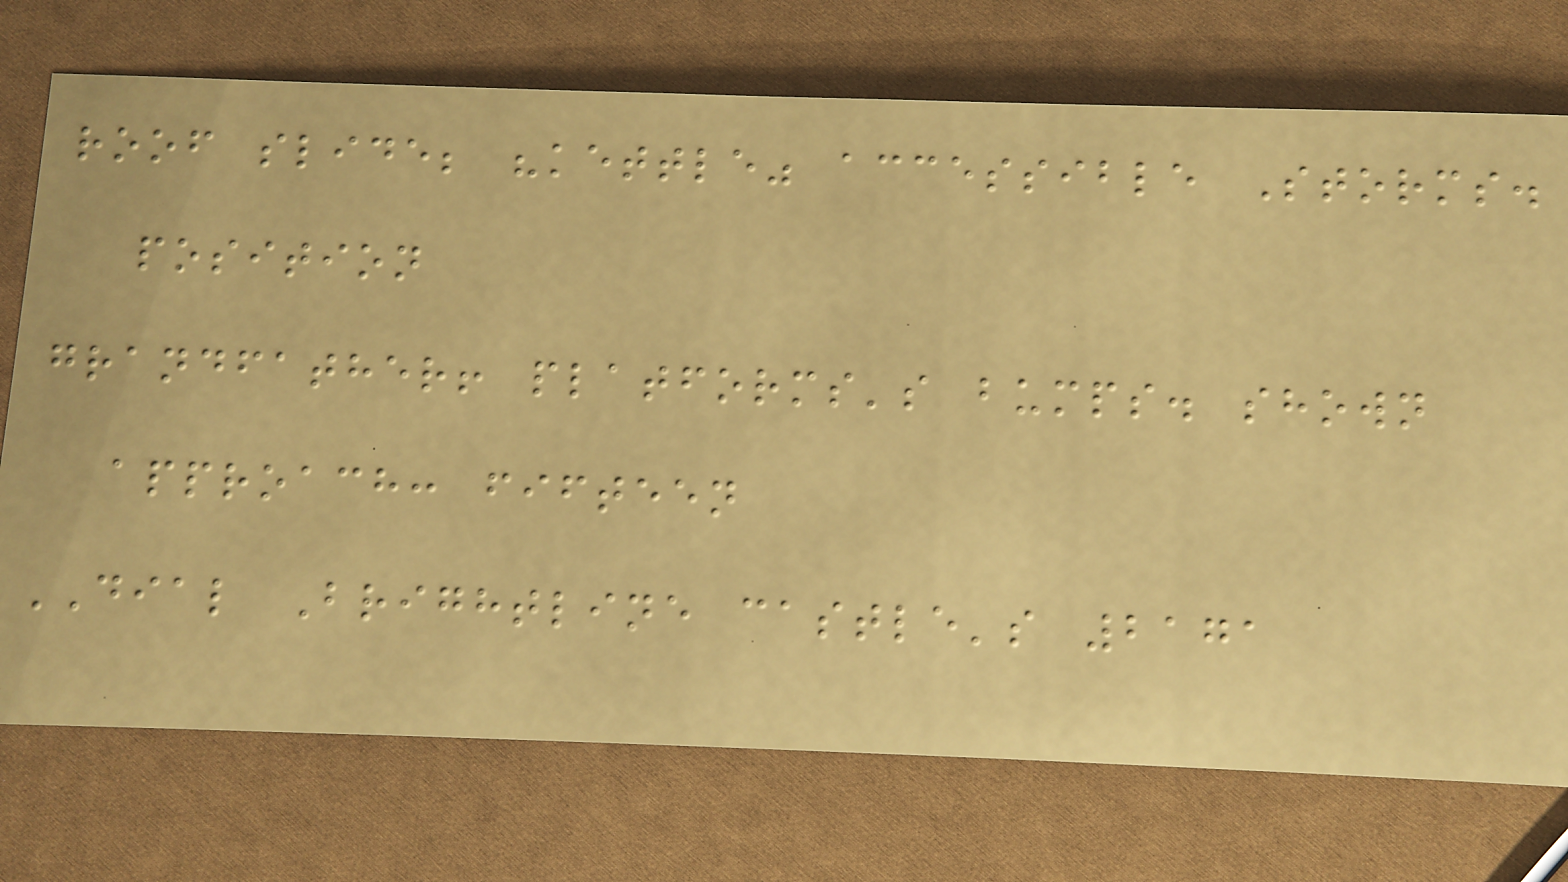roof slide; "kettle" accessible Storms.
position
grandfather! platforms's bumps. shown
approach: fifteen
DIAL Brightline castle's 2171
